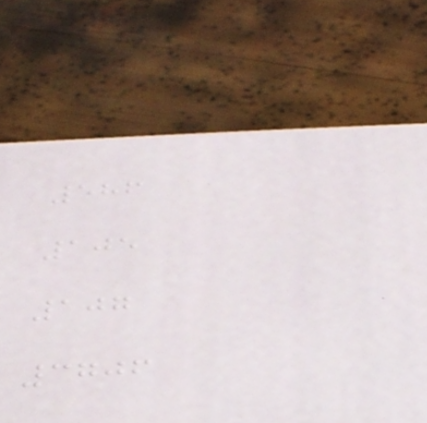586
105
107
3706
